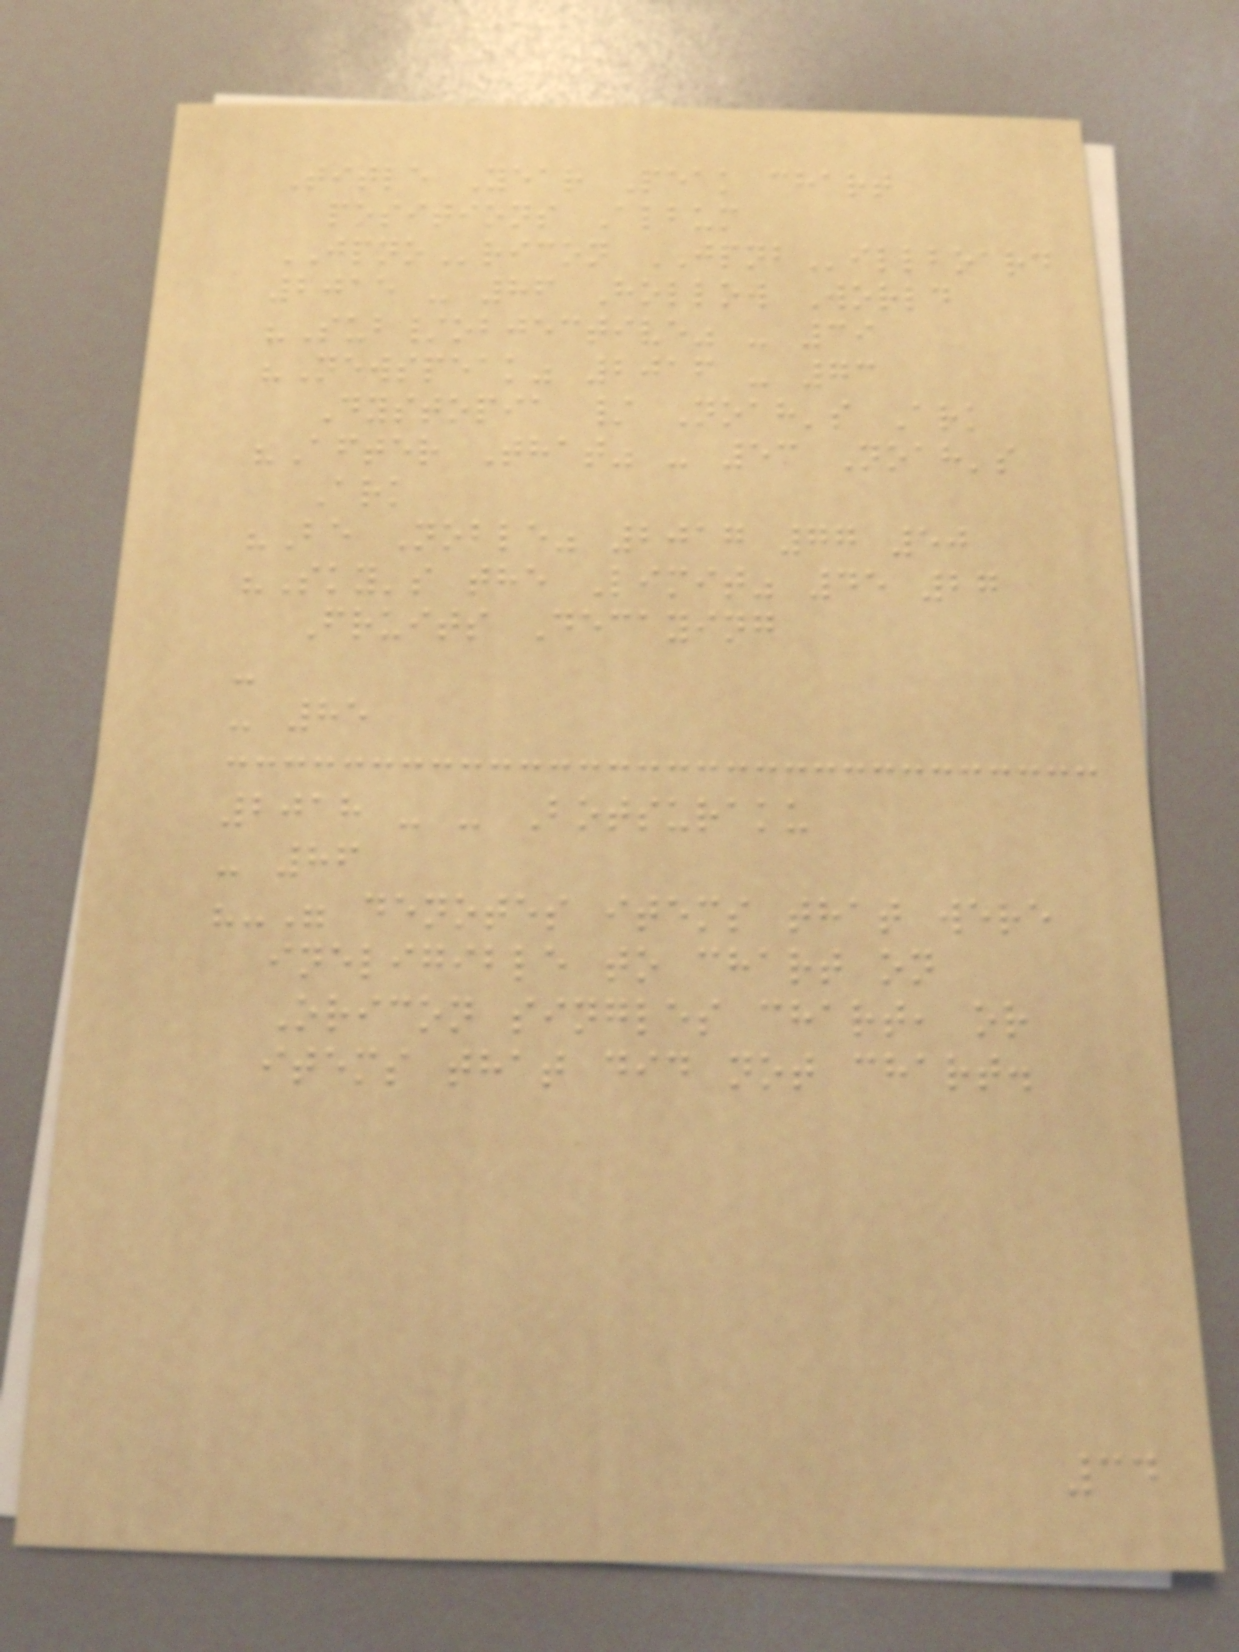Title Year Peak chart
positions Album
JPNOricon JPNBillboard
2015 - 86 Hollow World
"Sub/objective" - 39
"Newspeak" 2016 - 73
Dystopia / Noah's Ark
"After That" - 53 Noah's
Ark
"Be Noble" 2017 77 50
"Sky's the Limit" 45 27
Fruits Decaying
-
- 85
2018 - - Botsuraku
- 86
"-" denotes items that were
ineligible to chart on
Oricon singles chart, or
items that did not chart.
34
